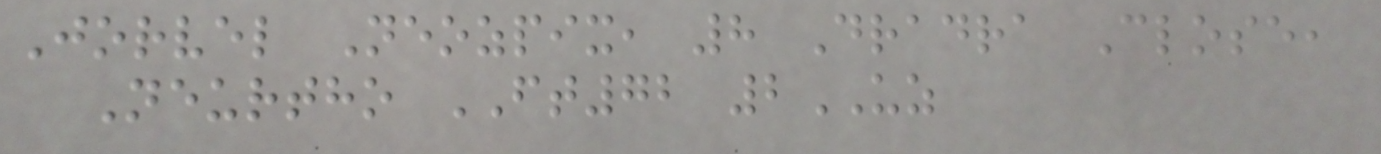Jorvel Neozpix, 8 Dradra Close,
Neurtho FT72 2UZ
